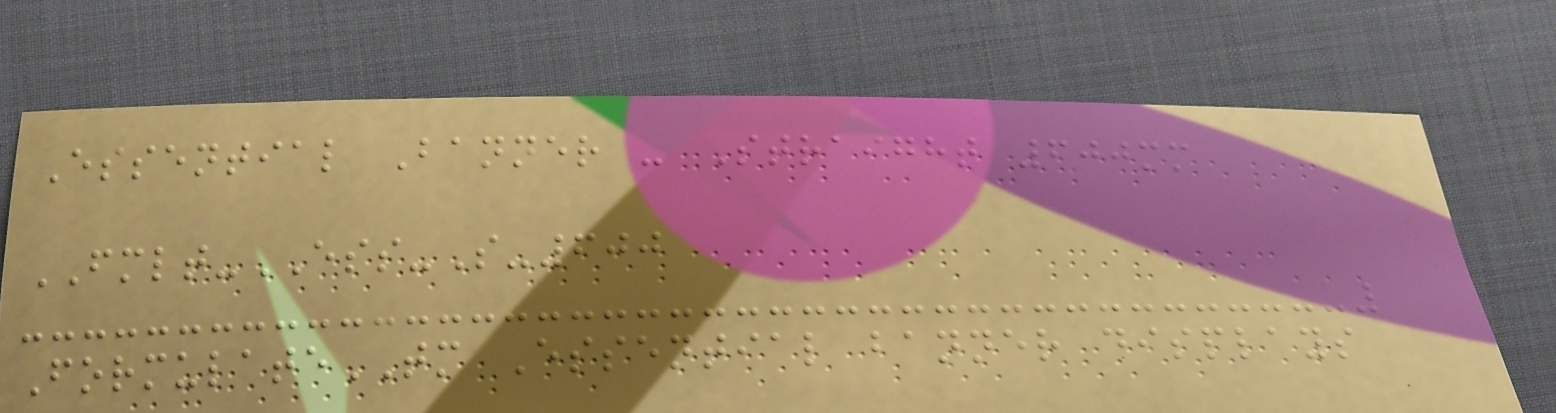Essential Banner - Straight 600mm
FMLT-ESS-S-600
FormulateTM Essential banner displays
